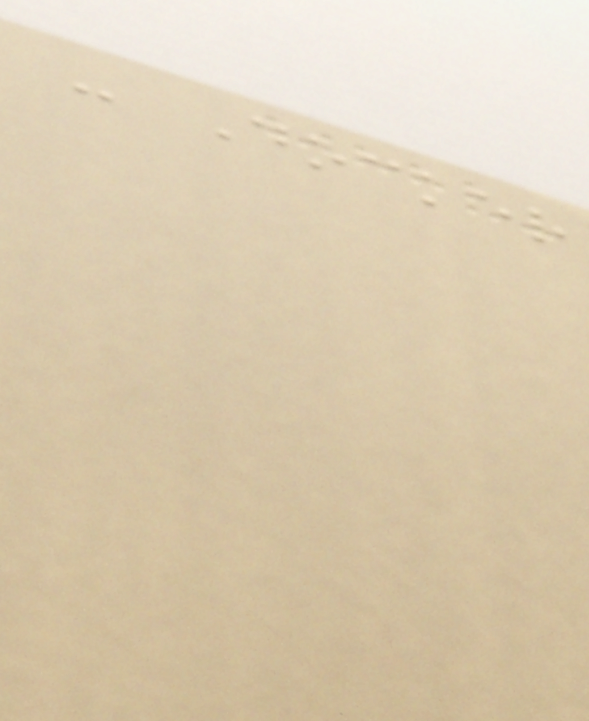- Docker
